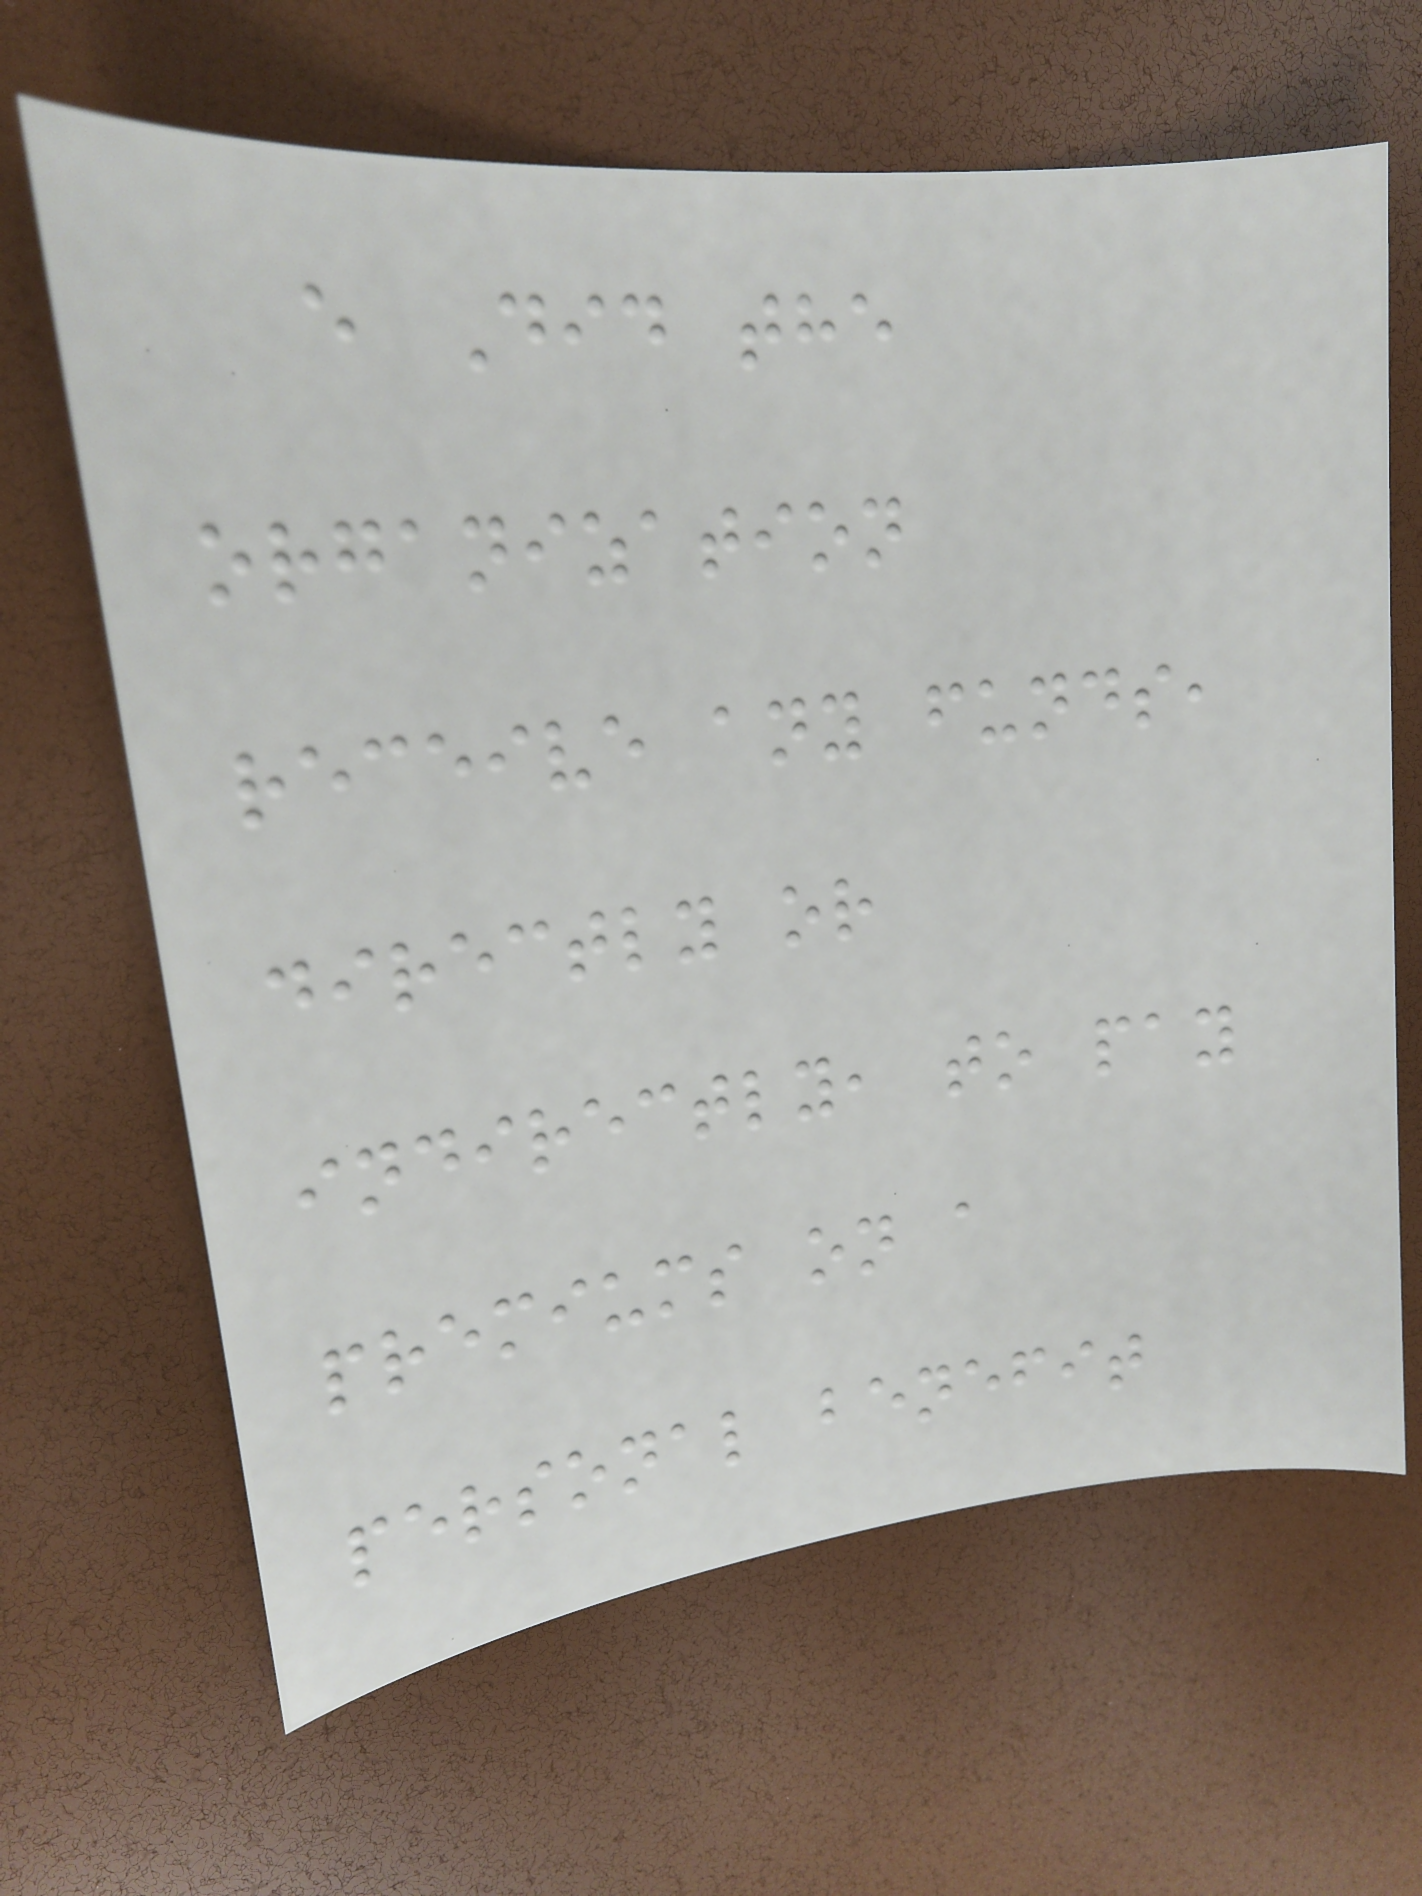e Did the
organization
receive any funds,
directly or
indirectly, to pay
premiums on a
personal benefit
